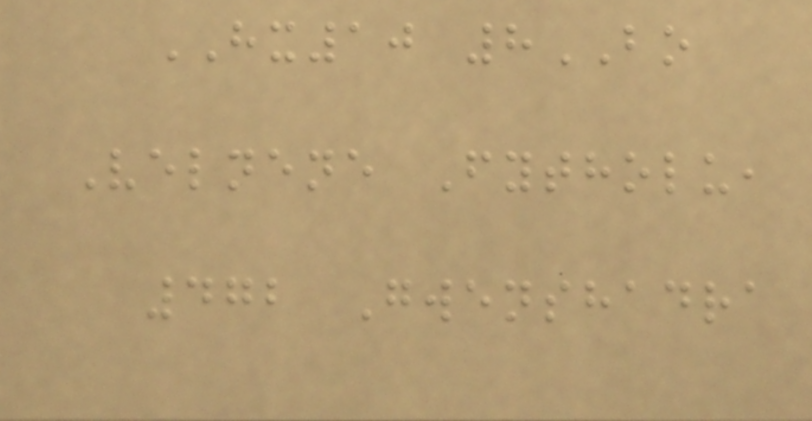HX10 8BO
Velnene Fytholu,
472 Gwenshadra
